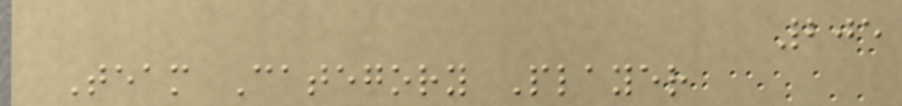205
Team Category Player
